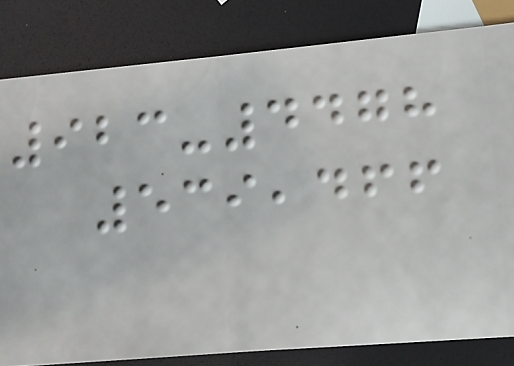923-4478
539,466
